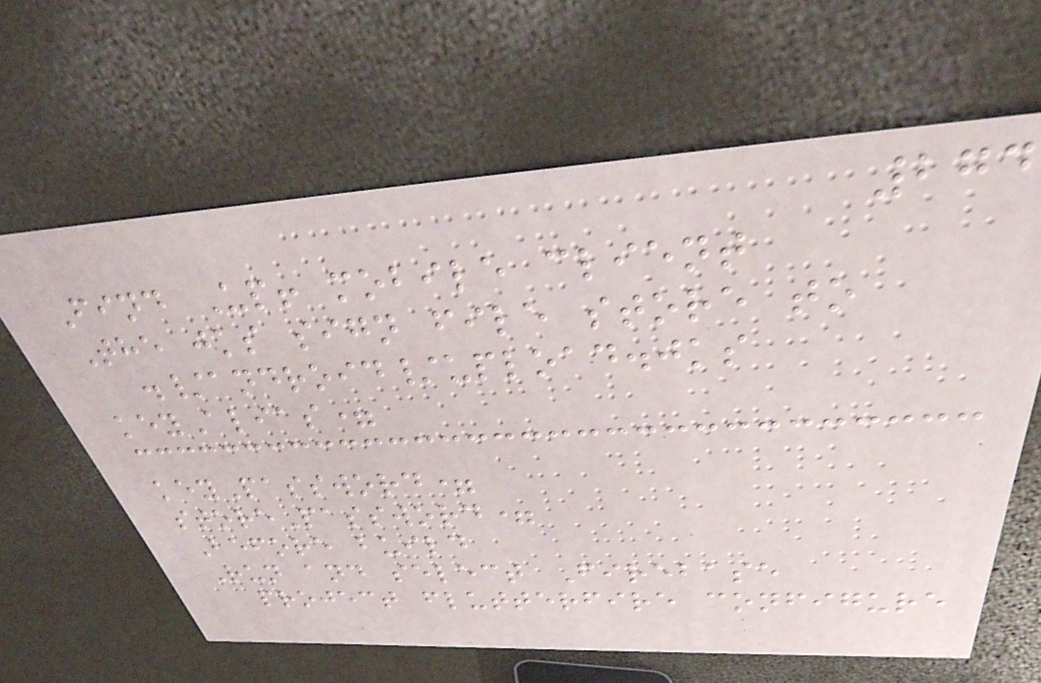274
Find Up! mobile client
The jks sign file store to
./android/upload.jks
keyAlias=
keyPassword=
storePassword=
Before build
Run and select Firebase
project flutterfire configure
